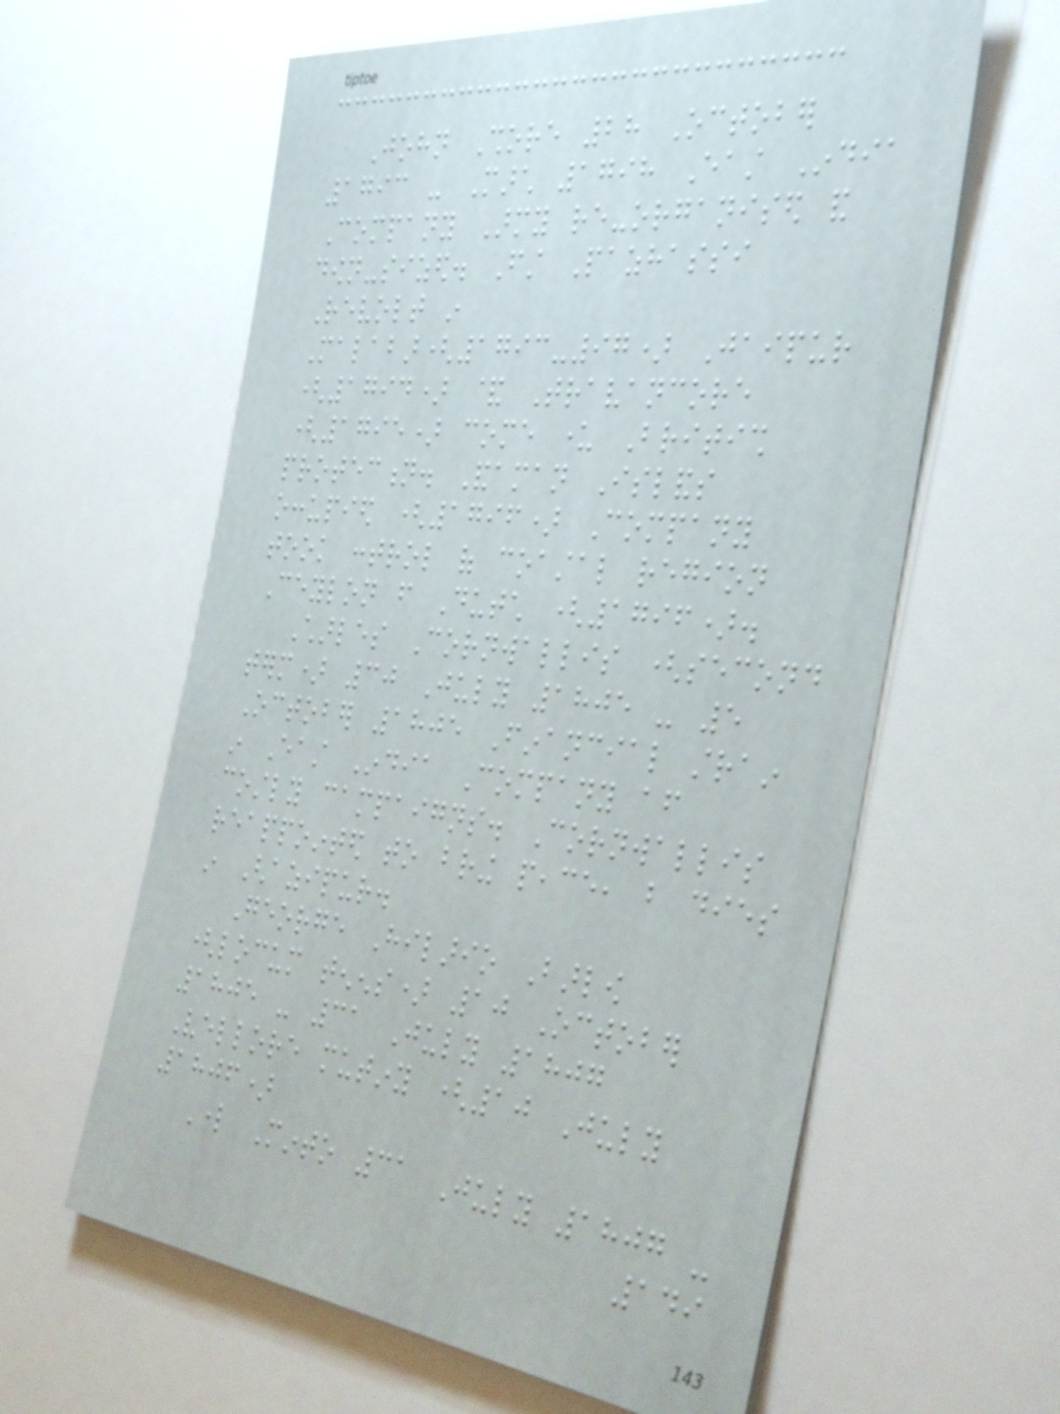John Shore 28 October
1793 - March 1798 East India
Company Army re-organised and
down-sized. First Pazhassi
Revolt in
Malabar(1793-97) Jaipur
(1794) & Travancore
(1795) come under British
protection. Andaman Islands
occupied (1796) Company
took control of coastal region
Ceylon from Dutch (1796).
Charles Cornwallis (second
term) 30 July 1805 - 5
October 1805 Financial strain
in East India Company after
costly campaigns. Cornwallis
reappointed to bring peace, but dies
in Ghazipur.
George Hilario Barlow
(locum tenens) 10 October
1805 - 31 July 1807
Vellore mutiny (10 July
1806)
Lord Minto 31 July 1807 -
149
